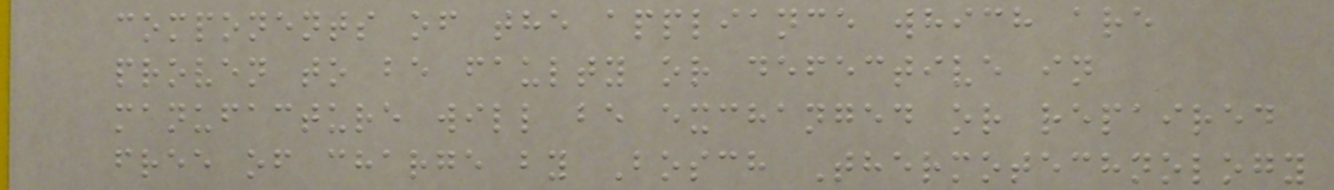components of the appliance which are
proven to be faulty or defective in
manufacture will be exchanged or repaired
free of charge by Bosch Thermotechnology
